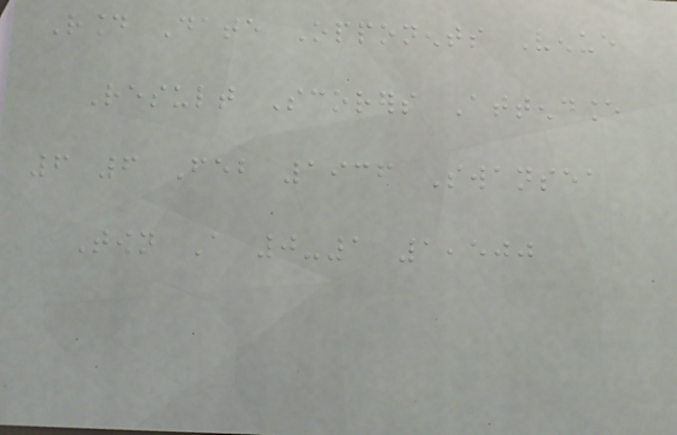Round Date Opponents Venue
Result Scorers Attendance
6 6 Feb 1936 Swansea
Town A 0-1 1,500
